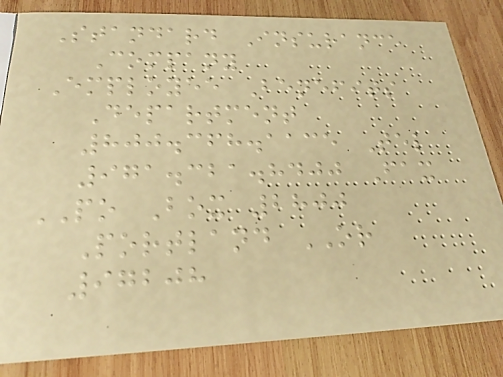Standard Insurance
Company
Employee Benefits
Department
800.368.1135 Tel
971.321.8400 Fax
PO Box 2800
Portland OR
97208
